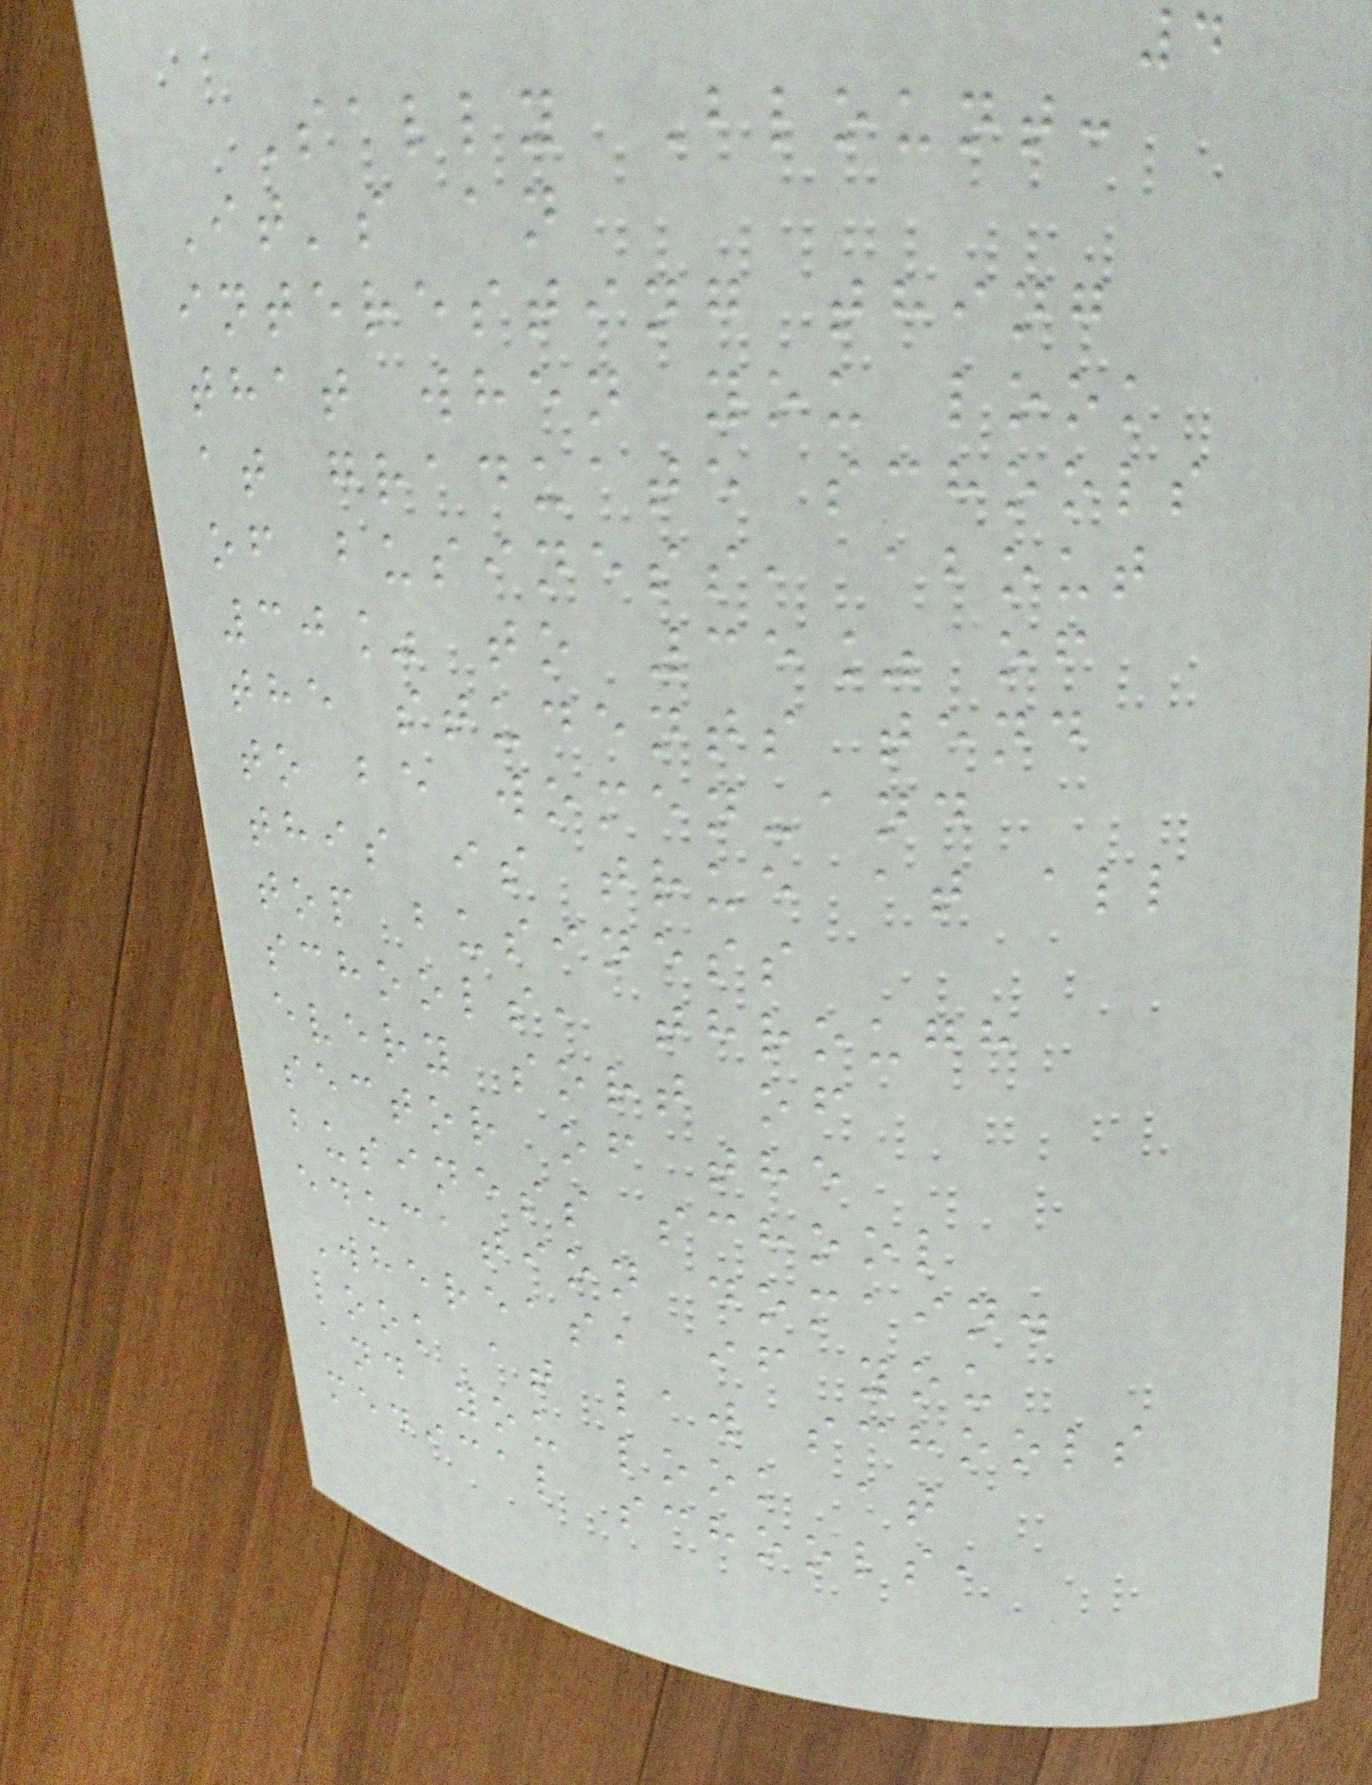4
Sally Blount:
It's an
interesting thing
that when you look
at graduate schools
of business, about
30% to 35% of
the students tend
to be women-and
this is true at all
top business
schools, through
every sort of
sector of the
business school
education domain.
Whereas, if you
look at law schools
and you look at
medical schools,
